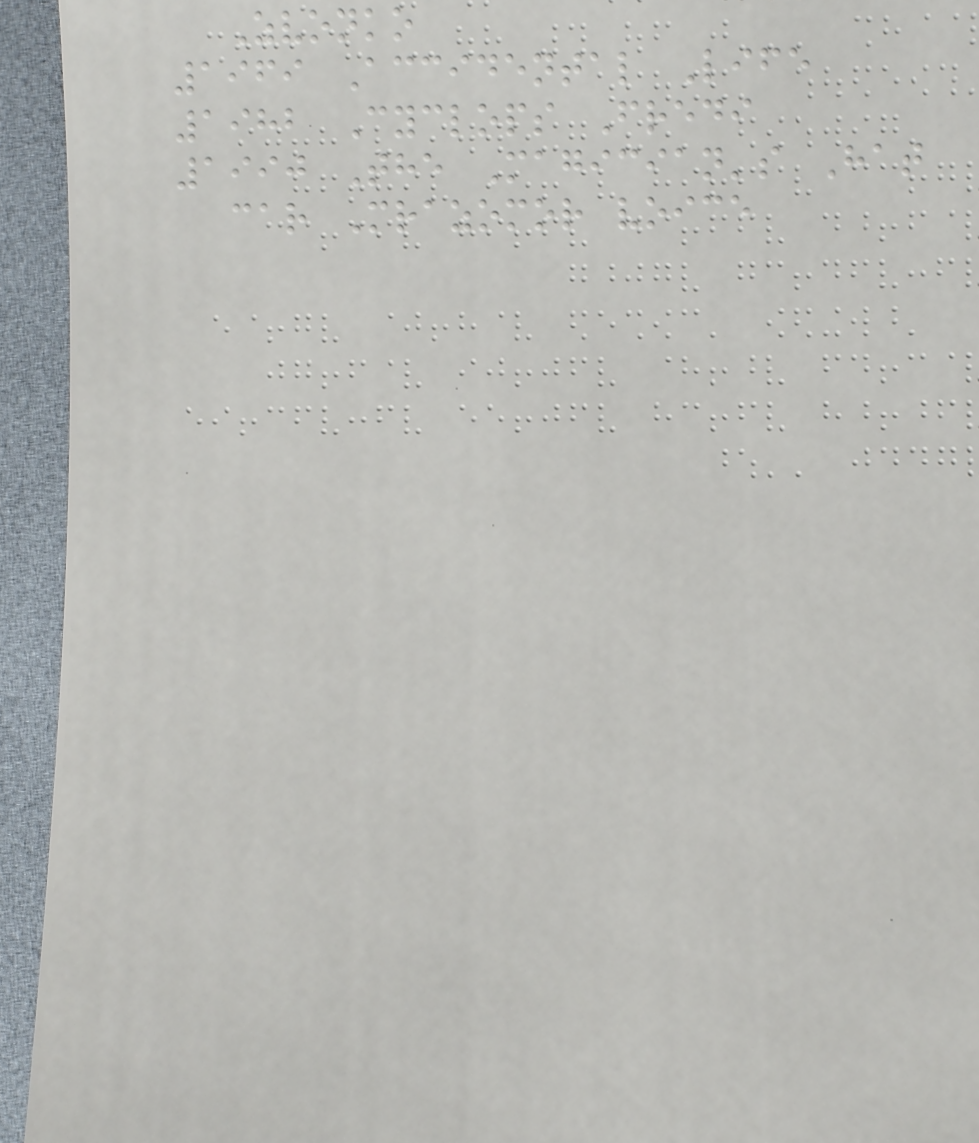Zvonko
1969 Accidental Life
1982 Cyclops Fredi
1990 The Magician's Hat
car Mrazomor voice
